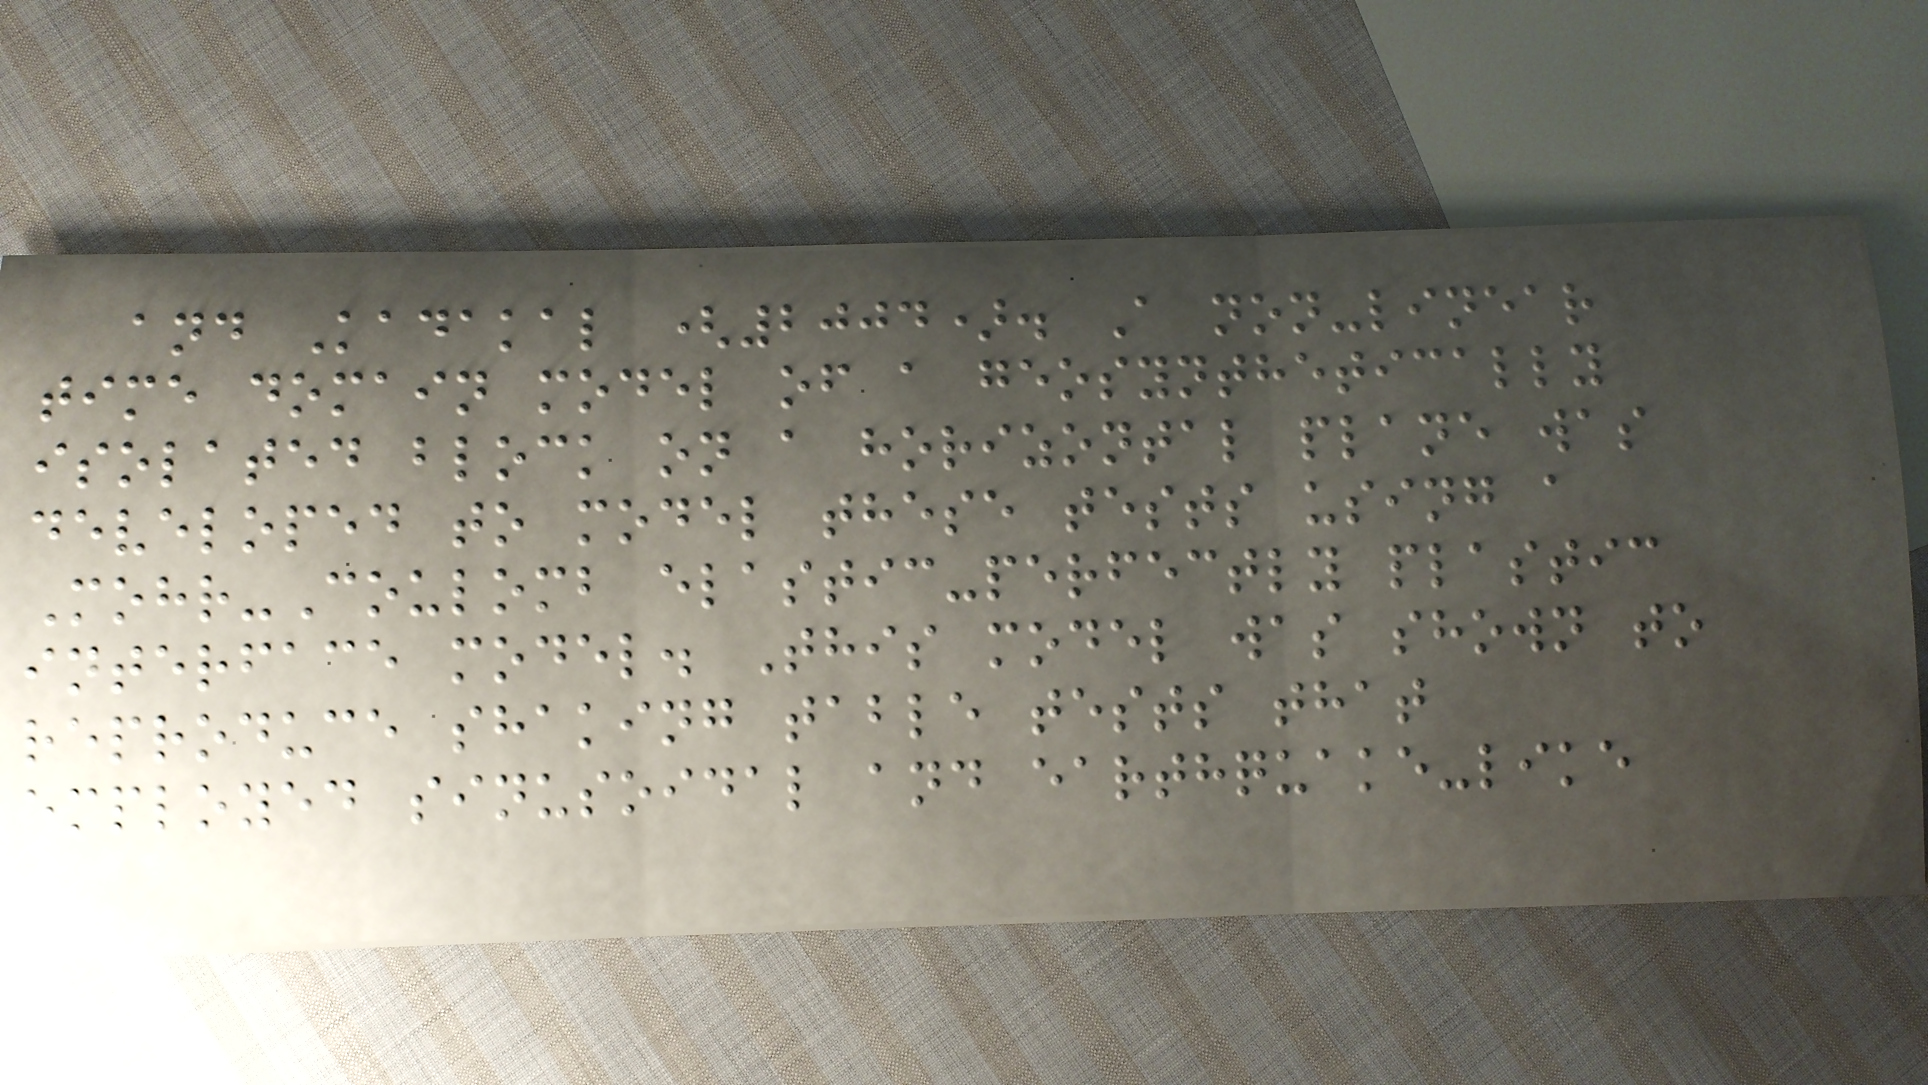and Kadakal (2004). A non-linear
time domain model of a geosynthetically
isolated block on a horizontal plane was
developed to model these tests using a
Mohr-Coulomb elastic-perfectly plastic
interface model. This model was shown to
reproduce shaking table tests that
employed sinusoidal and earthquake-like
